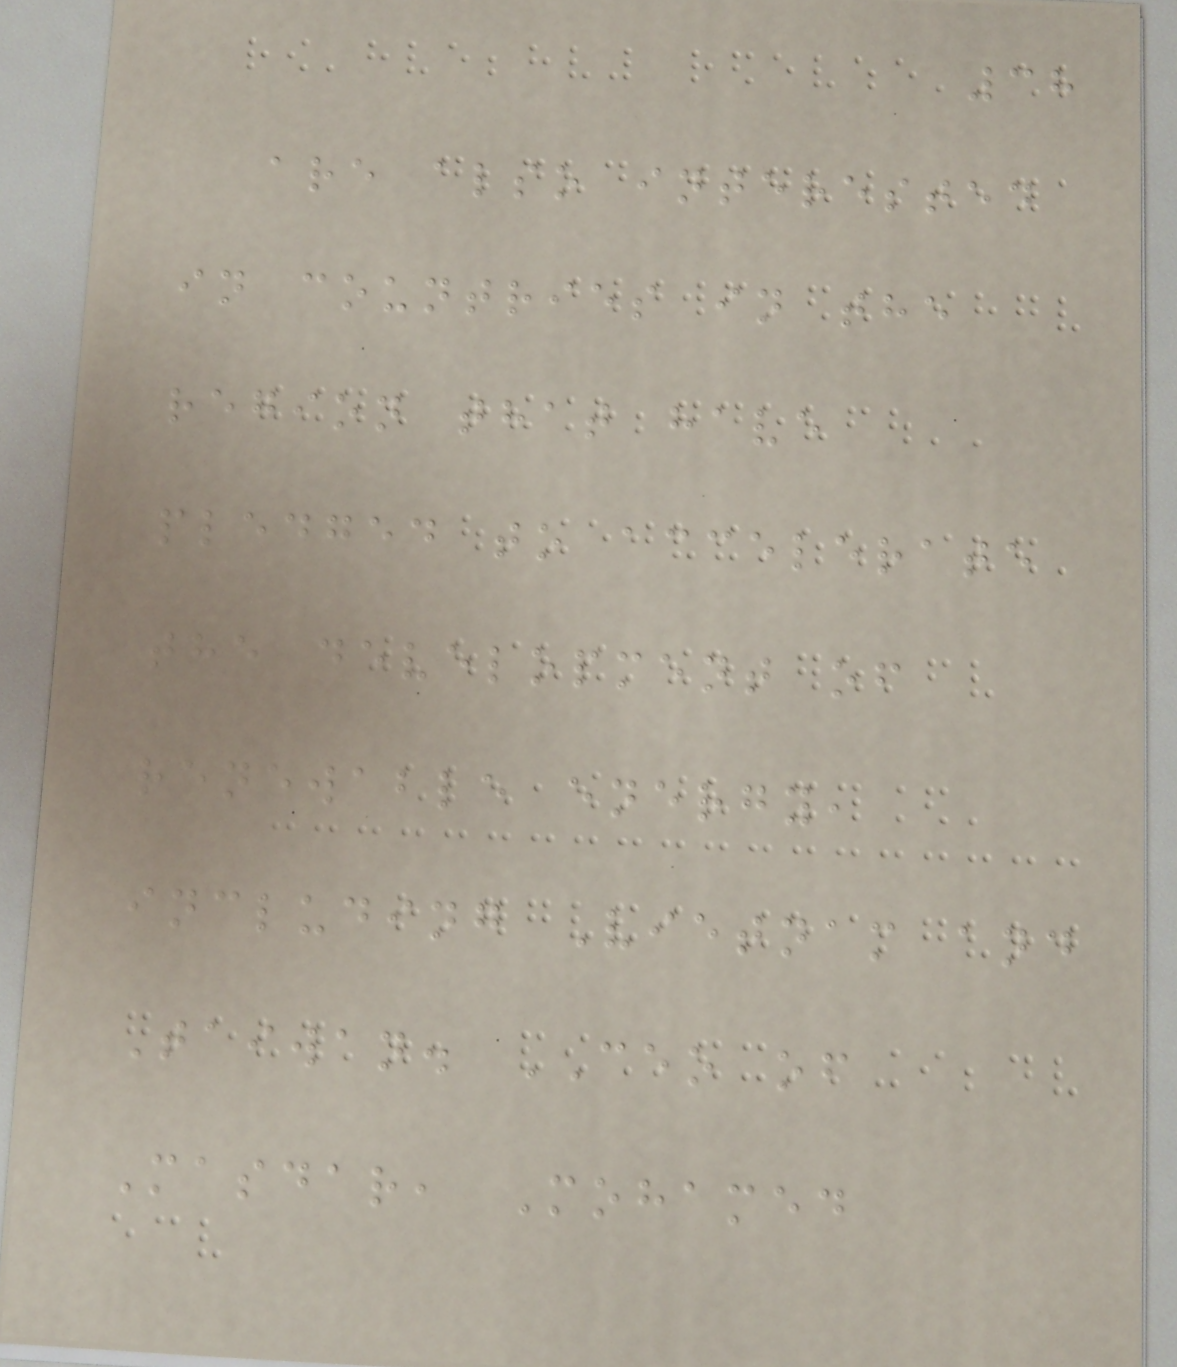38
are also interested
in countries in the
region that have
pledged to accelerate
the development of
renewable energy,
including Vietnam and
Taiwan. CEO of
Masdar, Mohamed
